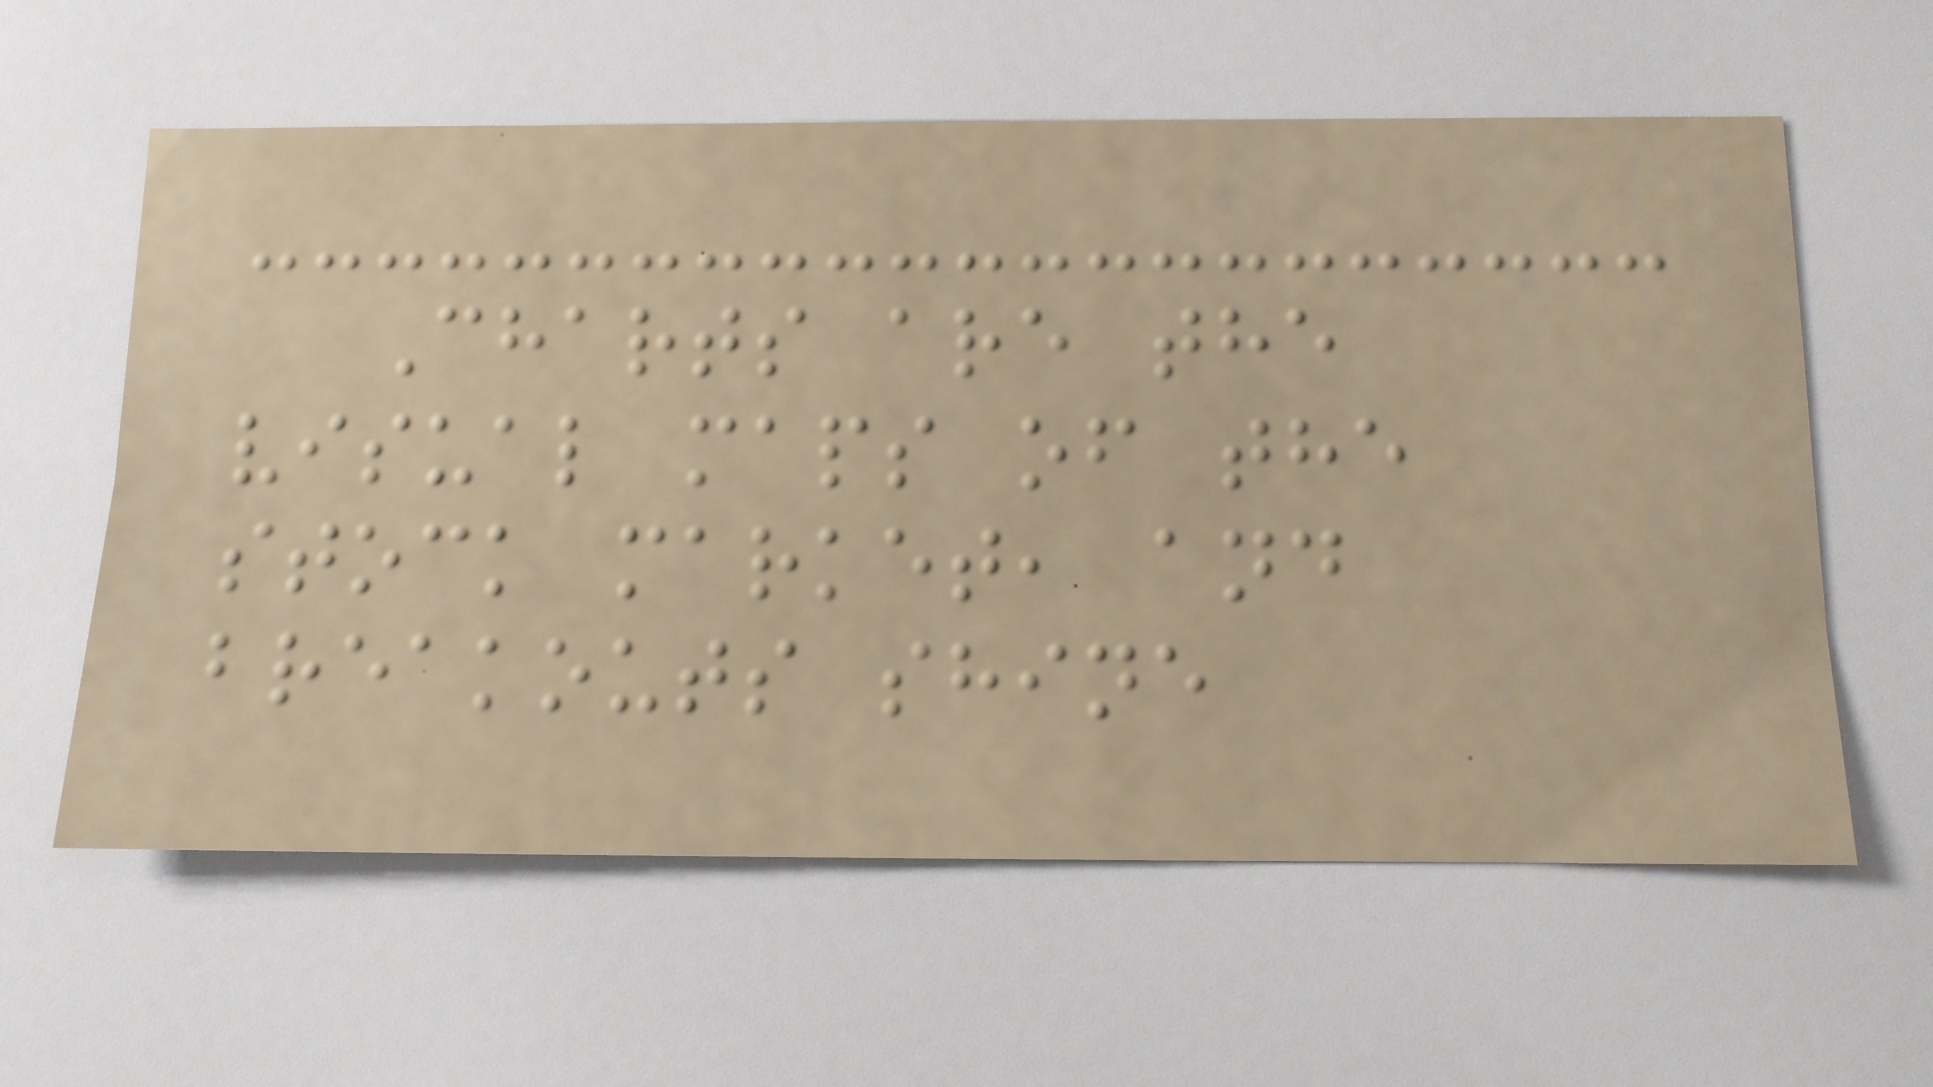Charts are the
visual maps of the
stock market, and
breakouts shine
